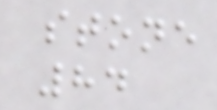stone
84
